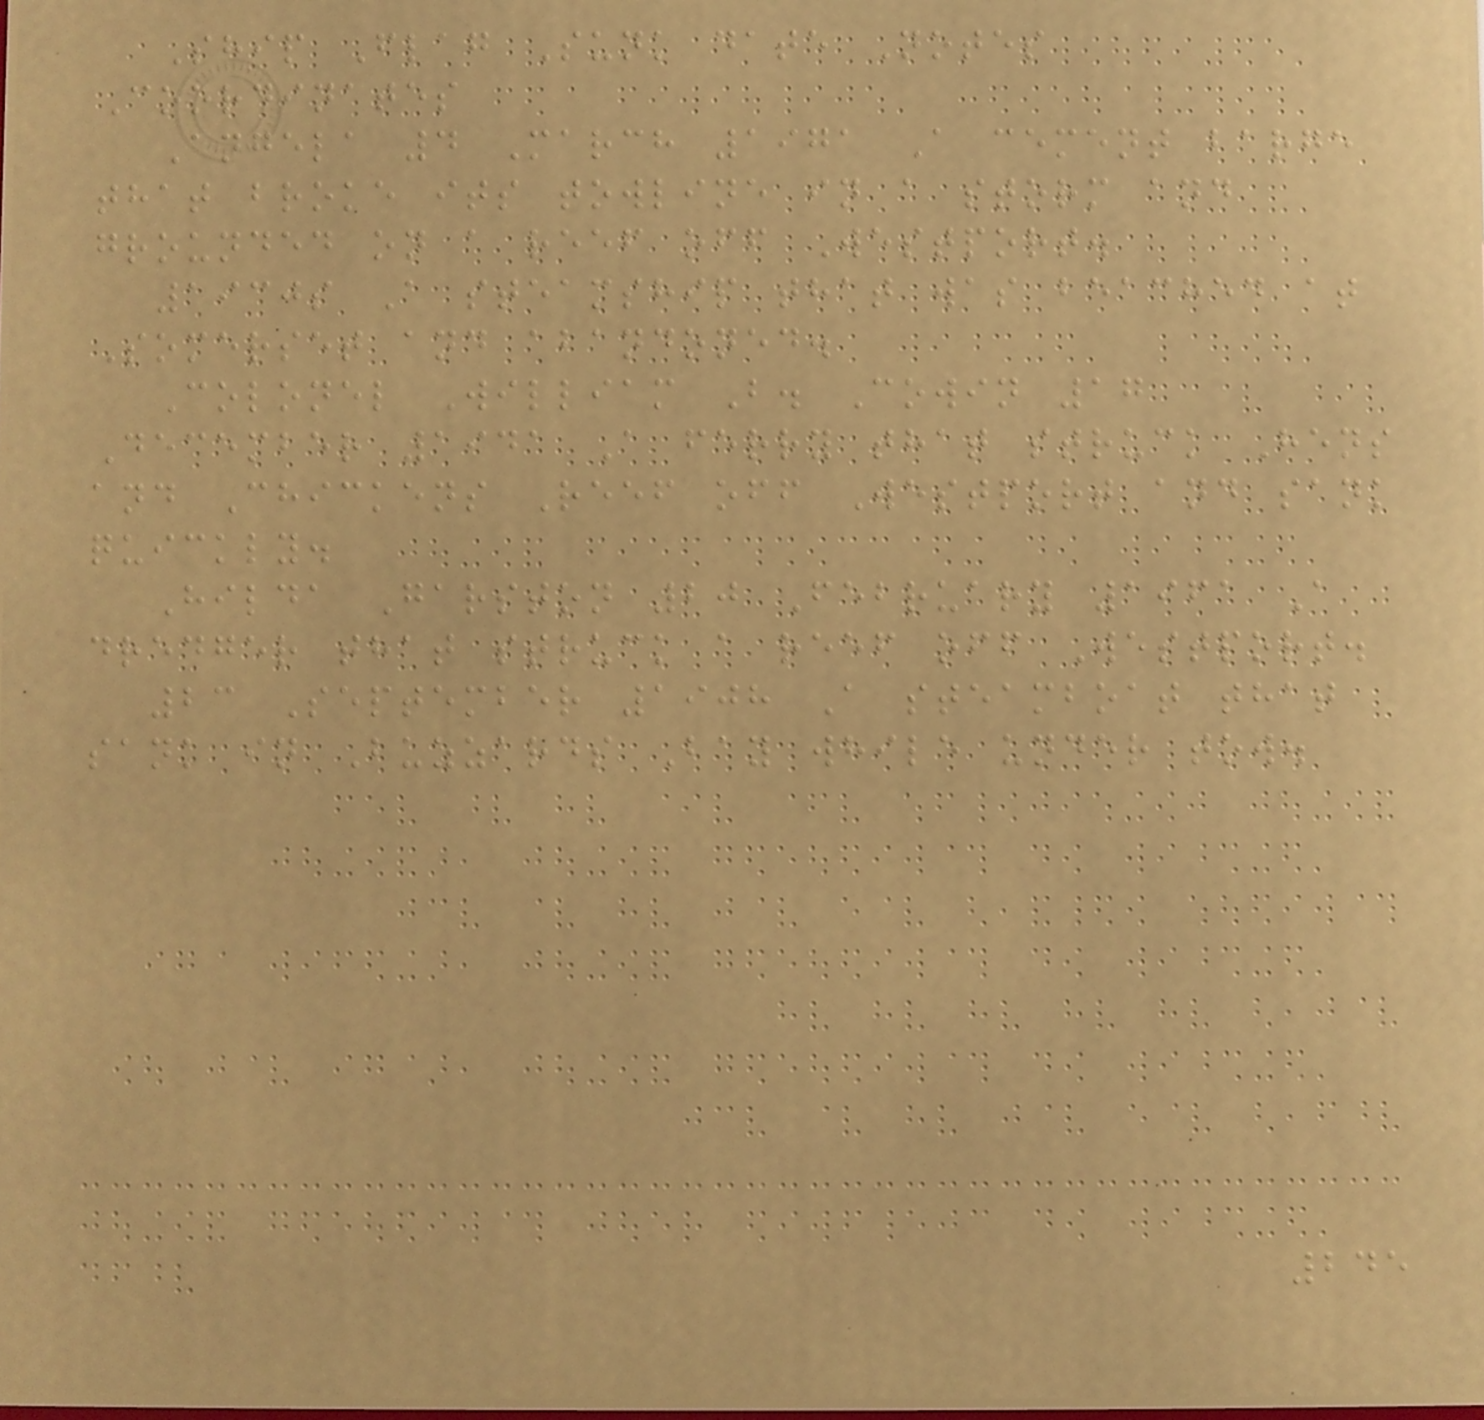Ship Flag Sunk date Notes
Coordinates
Angela 4 March 1971 A cement barge
that broke its towline in a storm and
grounded on a reef off Westport.
1930s A steamship that was beached at
Somerset and abandoned.
Colonel William B. Cowin 17
December 1941 A ferry that struck Hens
and Chickens Reef off Westport and sank
quickly.
Hilda Garston 20 February 1961 A
dredger that struck a reef off Westport.
23 September 1908 A steamboat that
sank in Buzzards Bay while under tow.
245
